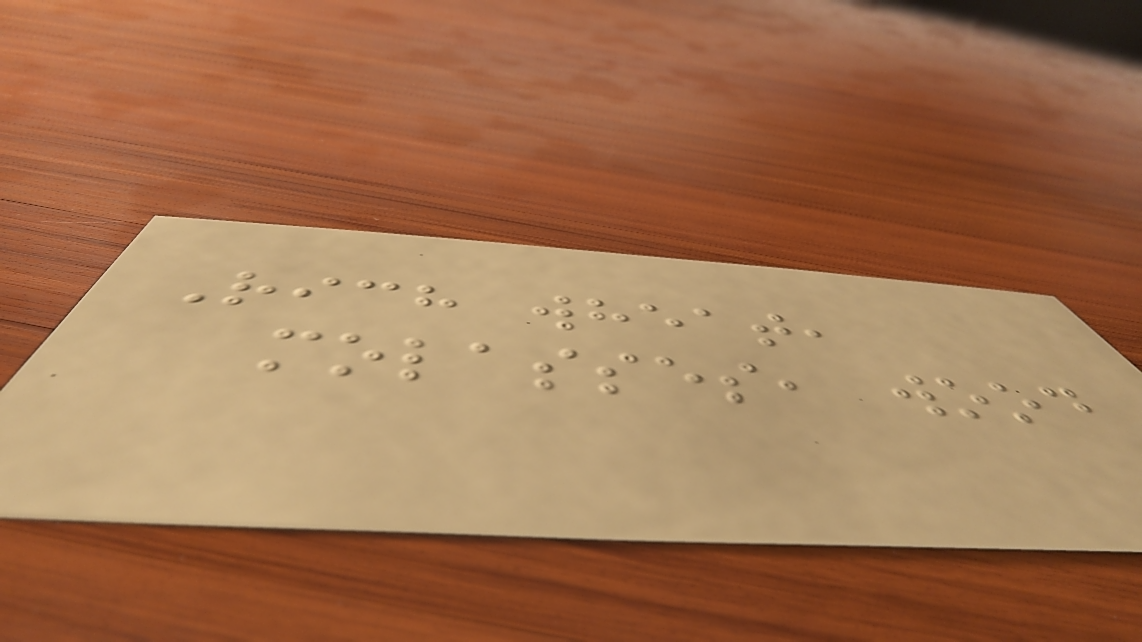Rich wheat,
molasses, wood
